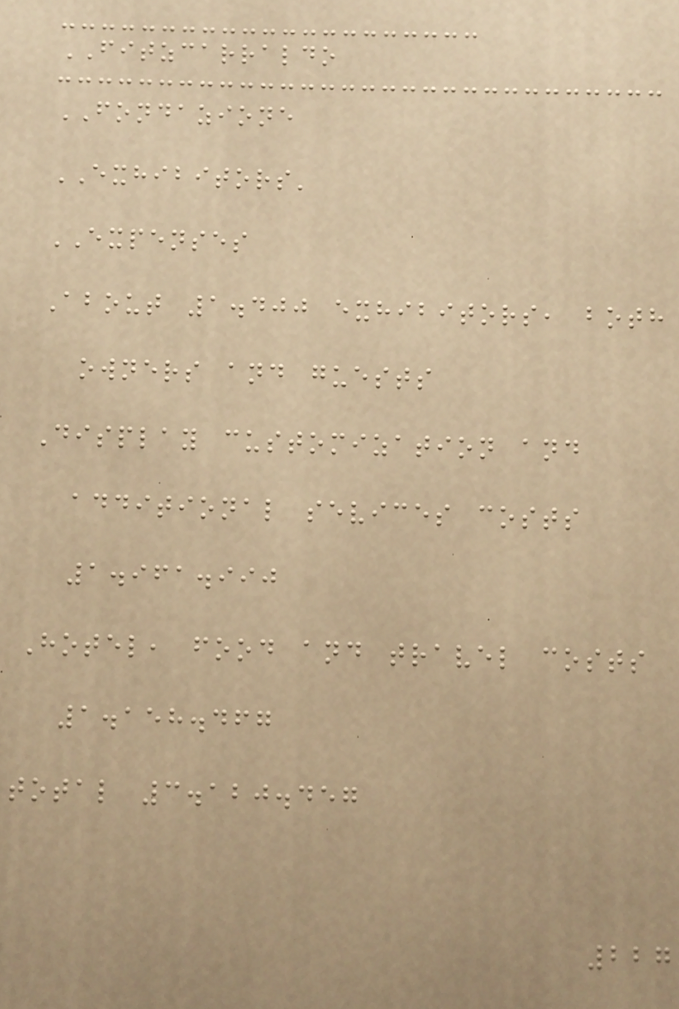FITZCARRALDO
FONDAZIONE
EXHIBITORS'
EXPENSES
About 1.400 exhibitors, both
owners and guests
Display customization and
additional sevices costs
1.961.990
Hotel, food and travel costs
1.158.467
total 3.120.457
227
